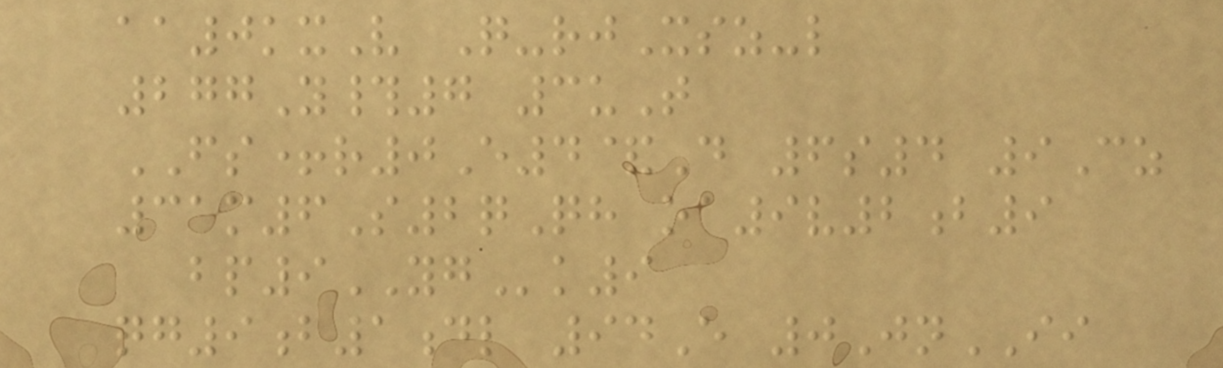aa0kxV Q-rjXsz-l
277Y#7 3uT
FS+r0E4&D 6s4 9Cz
31m6S2qQh oa9v2b9
bp9YGk9
qg9b1dl 94E 0JnII
